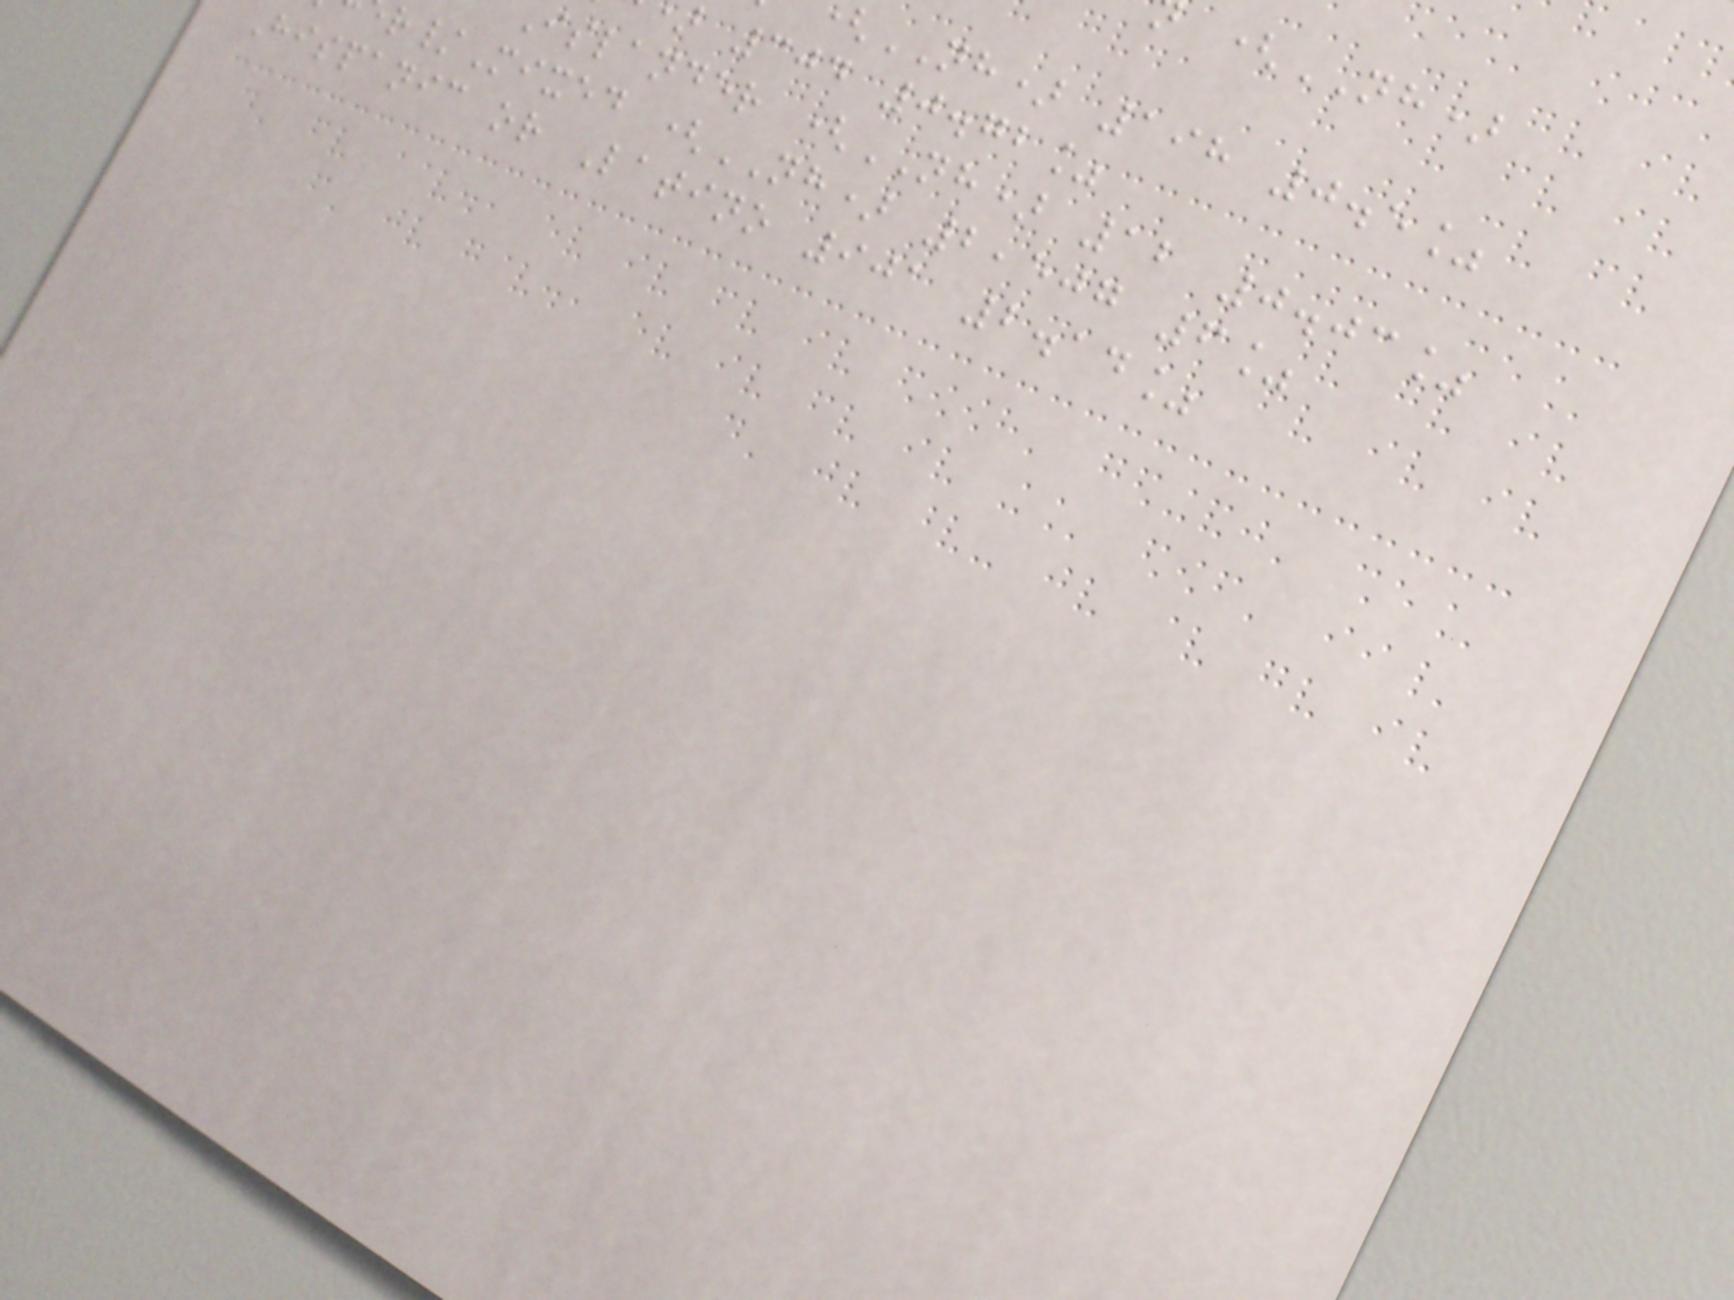NH) 198 0.5%
304 0.72%
islander (NH) 12 0.03%
r/Mixed (NH) 2,507 6%
Hispanic or Latino 901 2.14%
